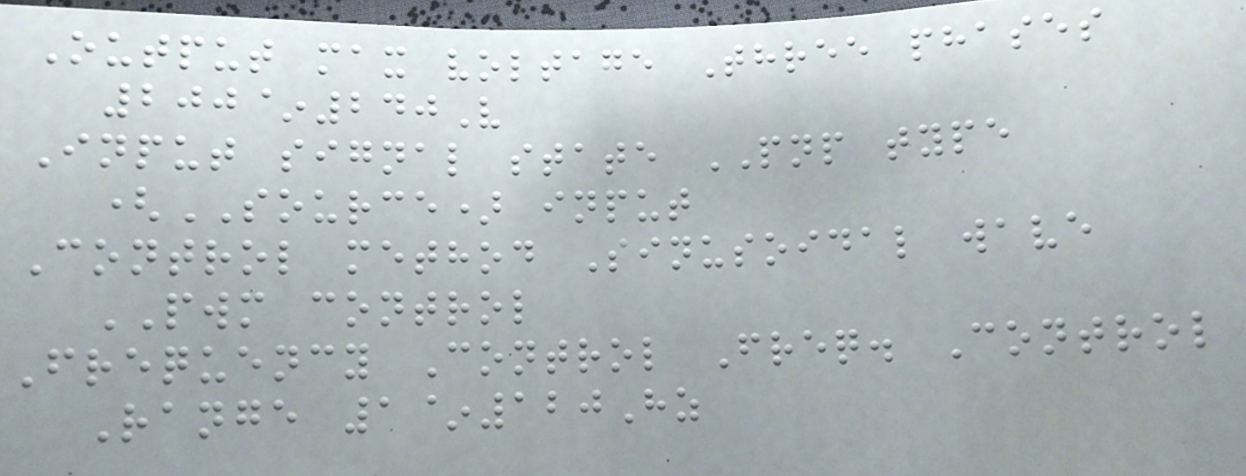Output max voltage Three phases
200~240V
Input signal state PNP type
(SOURCE) input
Control method Sinusoidal wave
PWM control
Frequency Control Freq. Control
Range 1~120Hz
